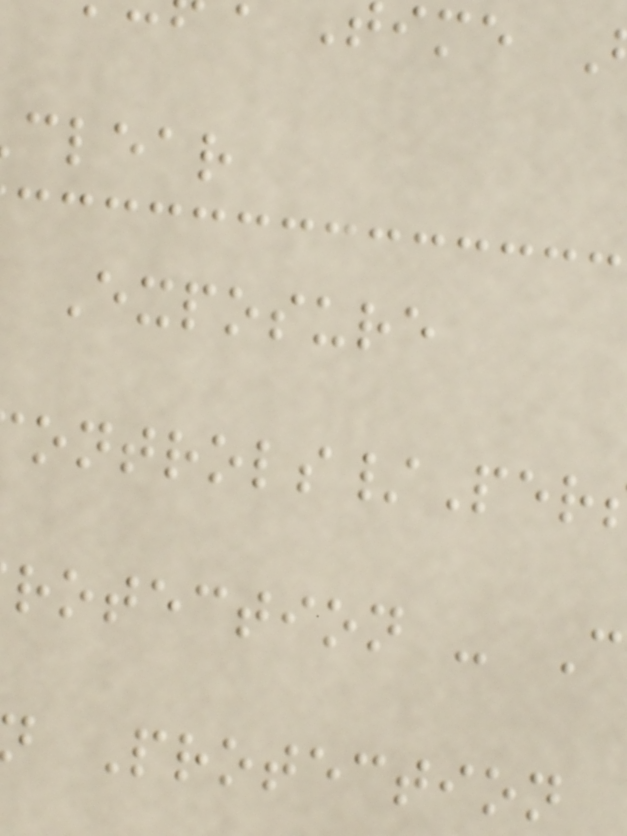clear
Exposure
rotection - C
Protection
